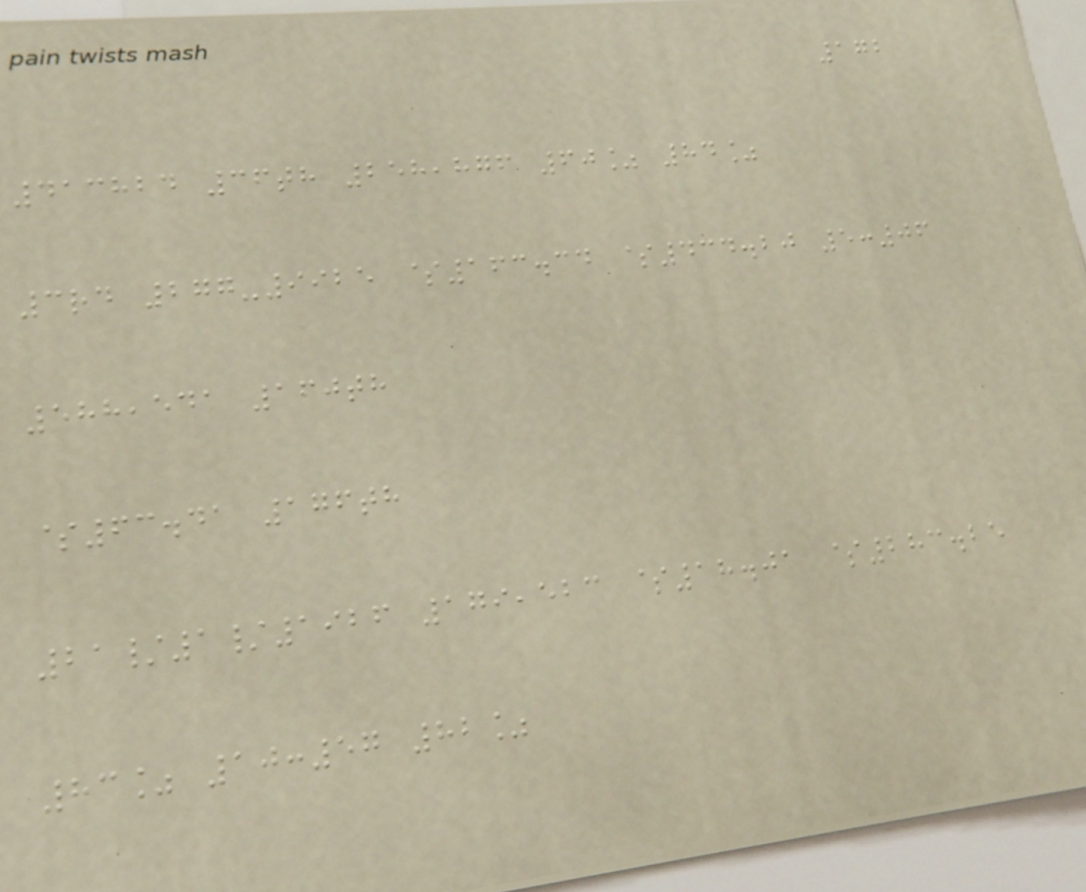172
413824 36th 258,876 60% 84%
3rd 277-9925 $163.34 $434.20 5:06
588,541 160th
$63.41 176th
21/1/1926 179,523 $18.01 $283.25
83% 10:57 82%
